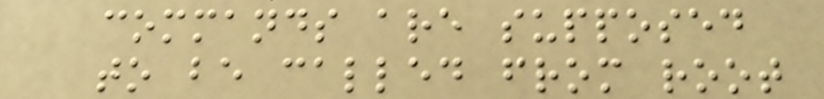commands are supposed
to be called from root
